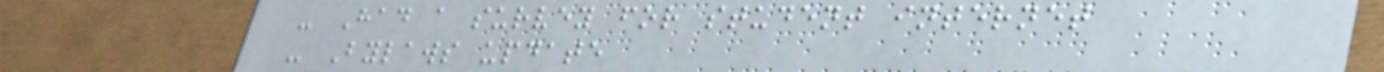- Had a survey for student internet
- Bylaws update
